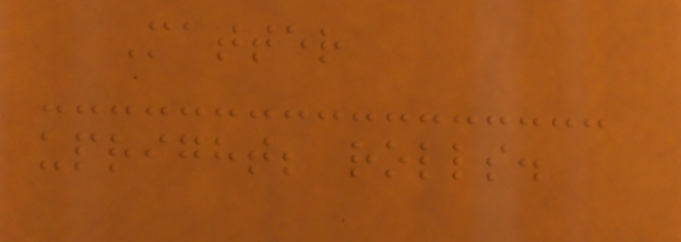Matter
upright; rolls.
